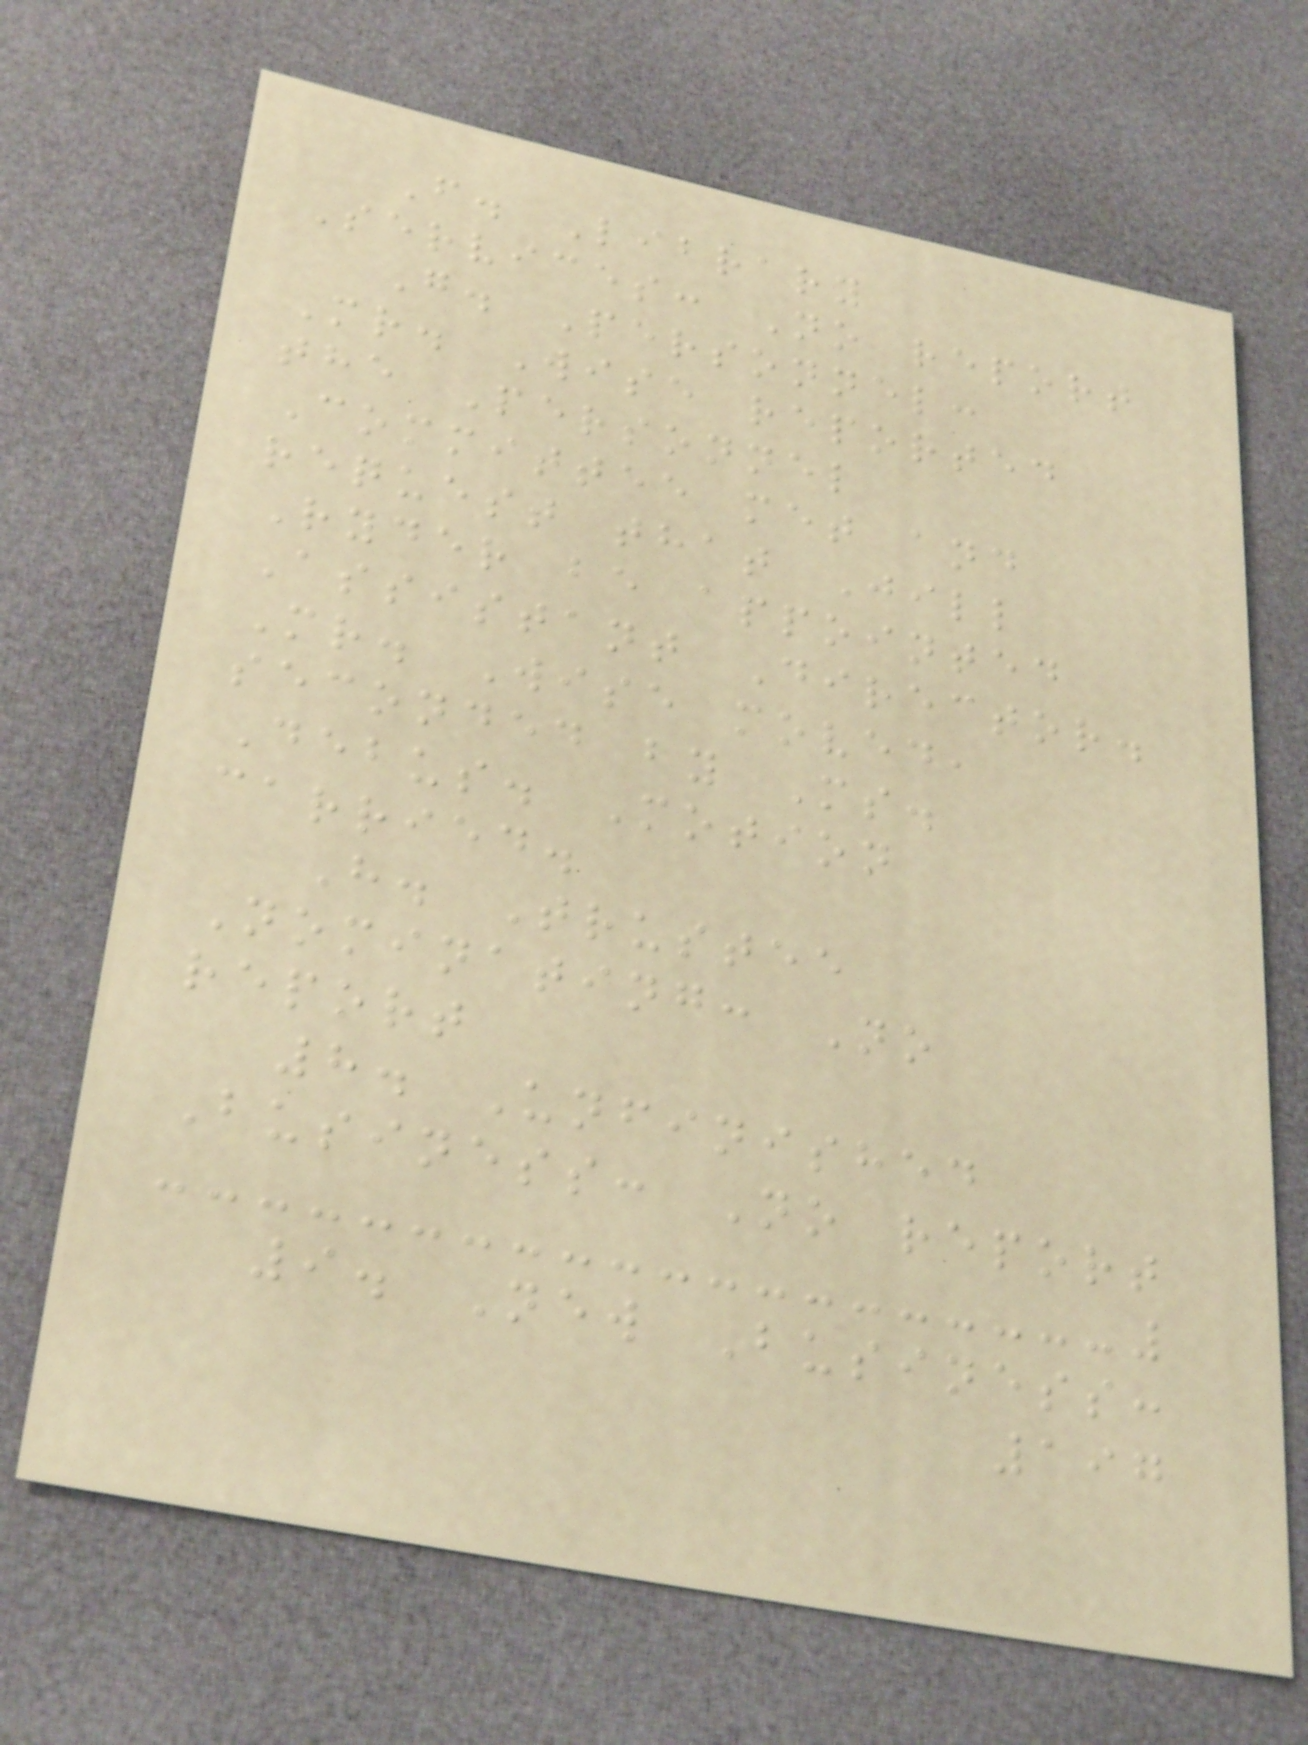F. Library
Services: No report
G. Personnel:
Mr. Wise reported
the Personnel
Committee met and
request that Jill
Ryder be appointed
Assistant Director.
Mr. Wise moved,
seconded by Ms.
Debus. Motion
carried.
H. Trustee
Nominating: No
report
8. Unfinished
Business: No report
9. New Business:
197
